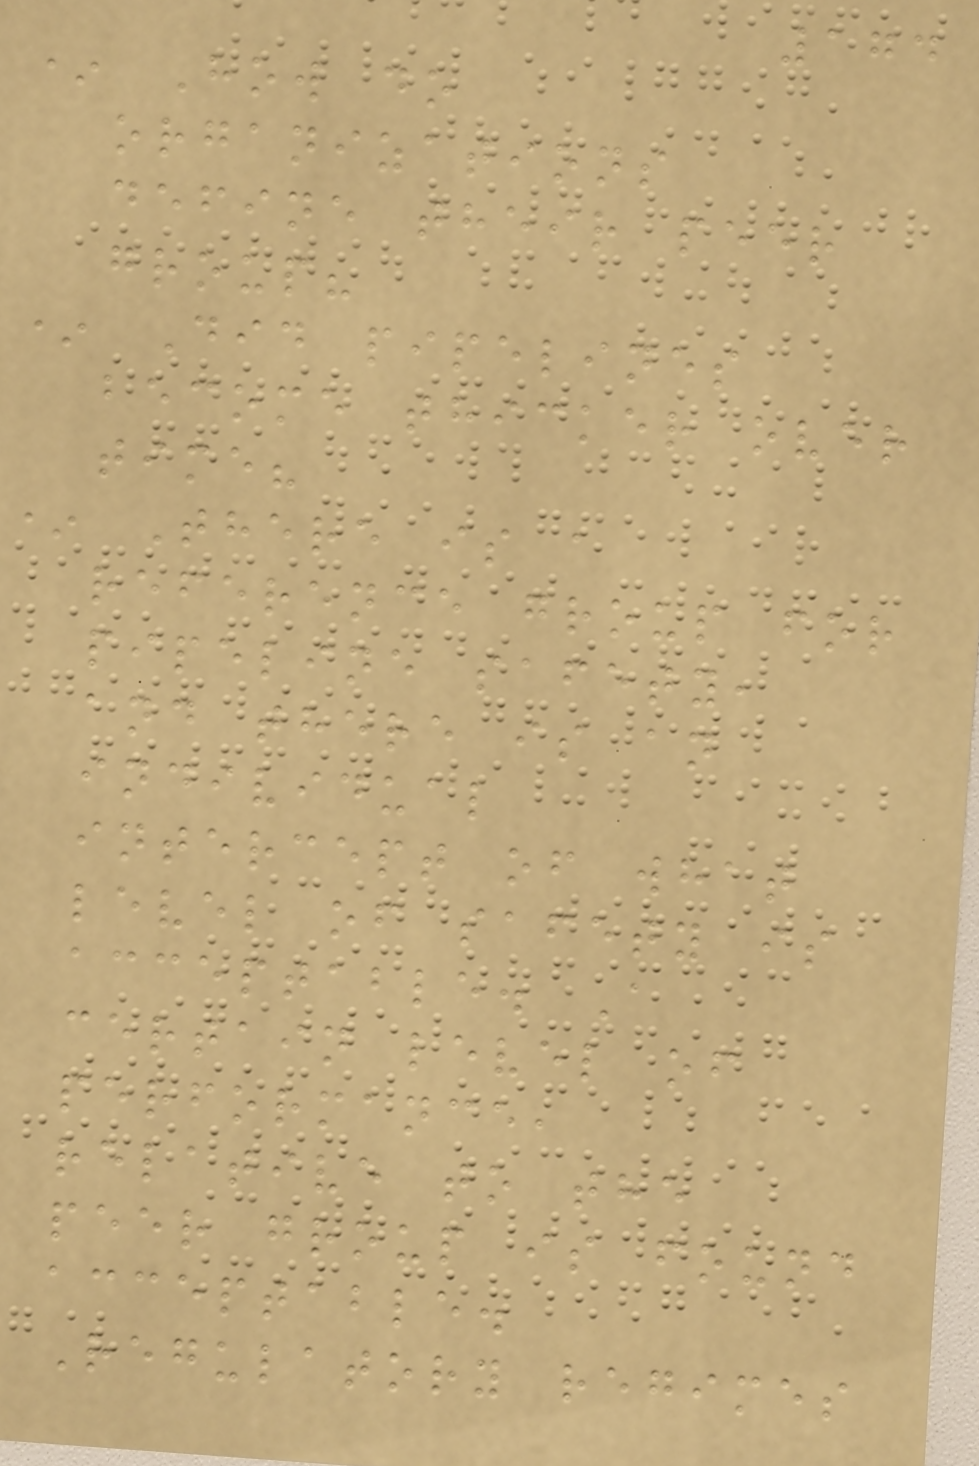174
* How do
organizations
define their peer
group?
* Did pipelines
become thicker over
time?
* There is a
reference group for
pipeline safety,
and there is an
individual
intercept of what
level of safety is
acceptable. A
certain level of
performance,
relative to the
peer group is found
acceptable.
Regulatory regimes
